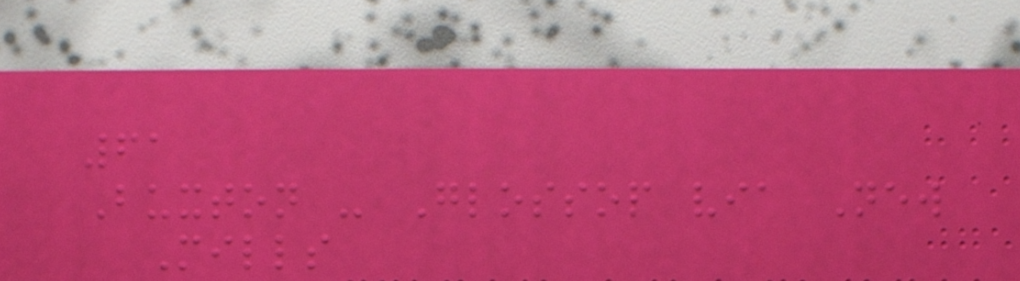61
Buxton - Glossop via New
Mills
